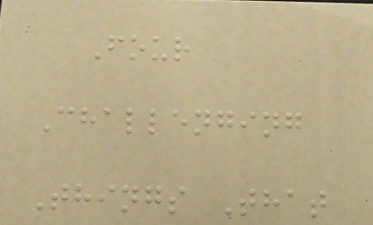Four
Challenging
Things That
